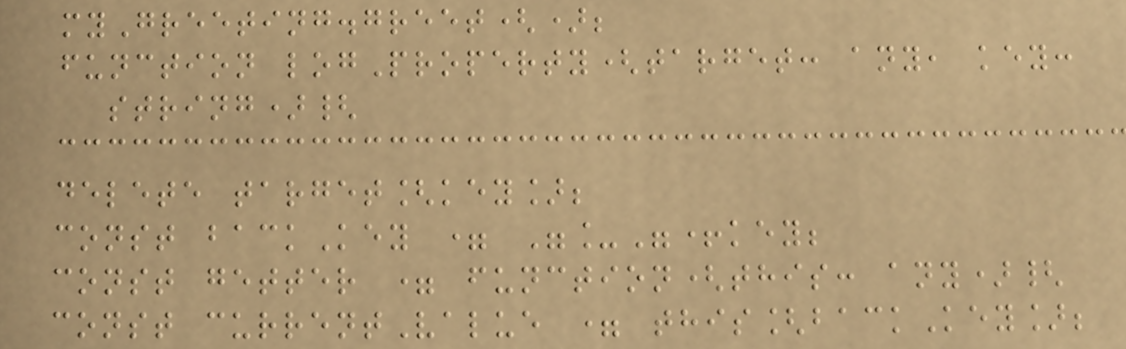myGreeting.greet();
function logProperty(target: any, key:
string){
delete target[key];
const backKey = "_"+key;
const getter = function(this: any){
const currentValue = this[backKey];
